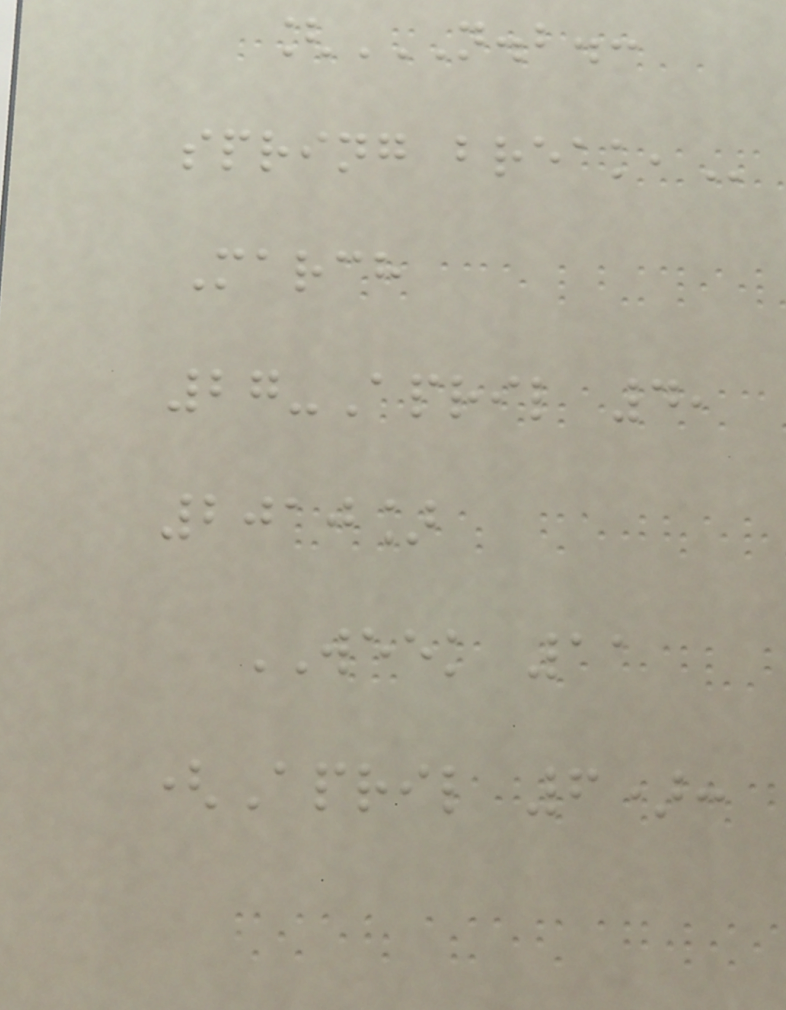[N.B.:
SPRING BREAK,
March
27-April 4,
2010]
WEEK 11
(April 6):
